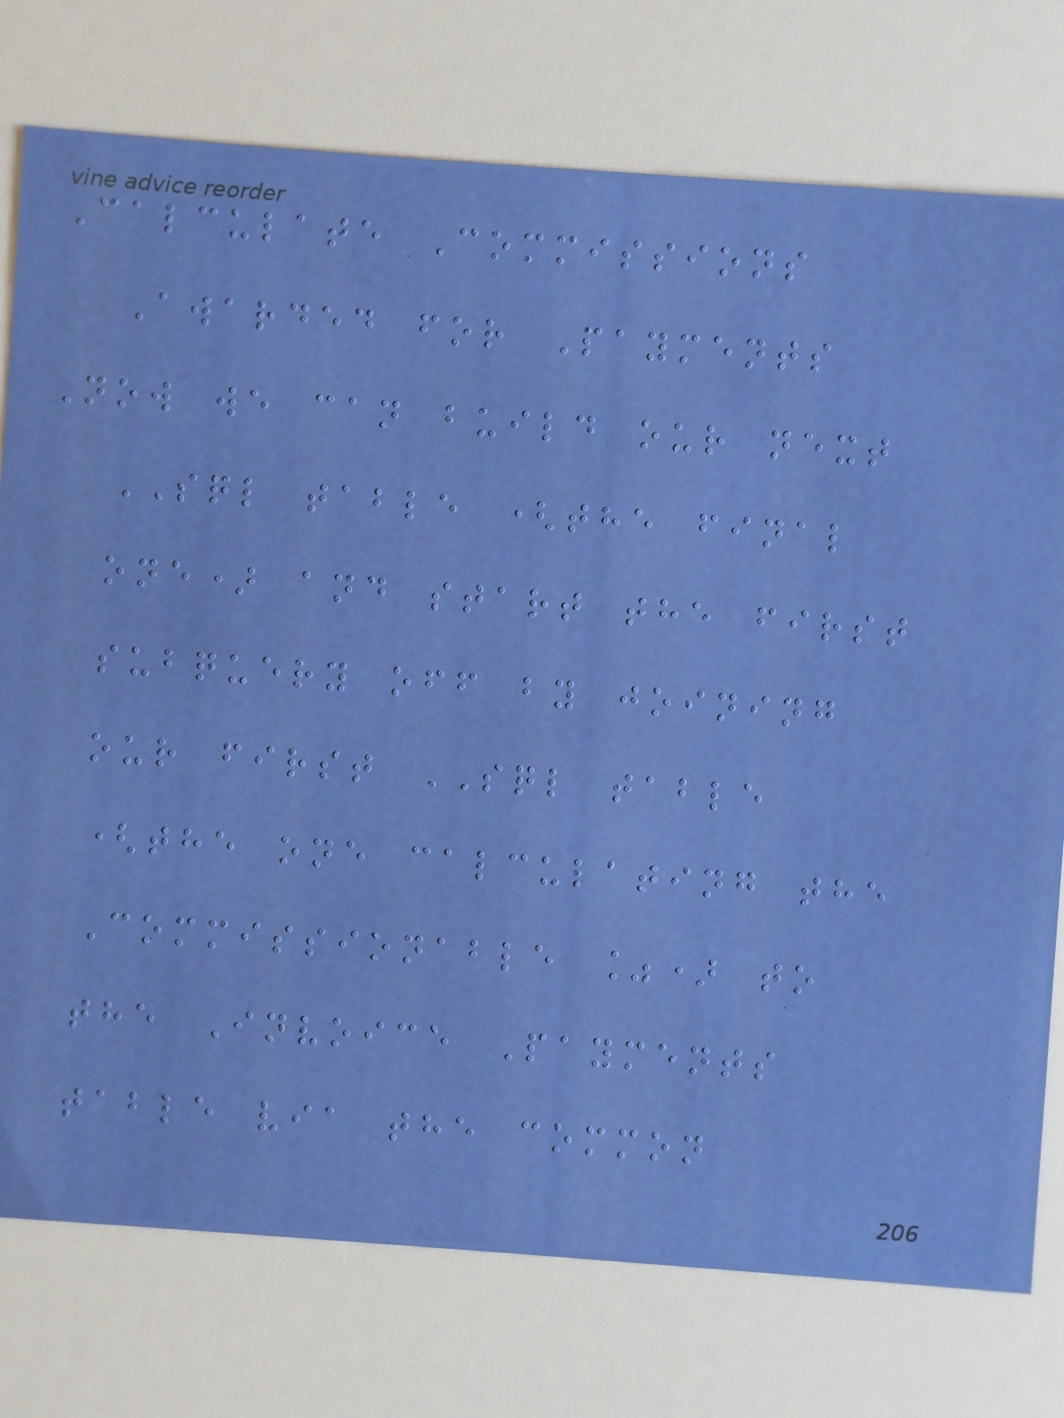Calculate Commissions
Awarded for Payments
Now we can build our next
SQL table (the final
one) and start the first
subquery off by joining
our first SQL table
(the one calculating the
Commissionable %) to
the Invoice Payments
table via the common
